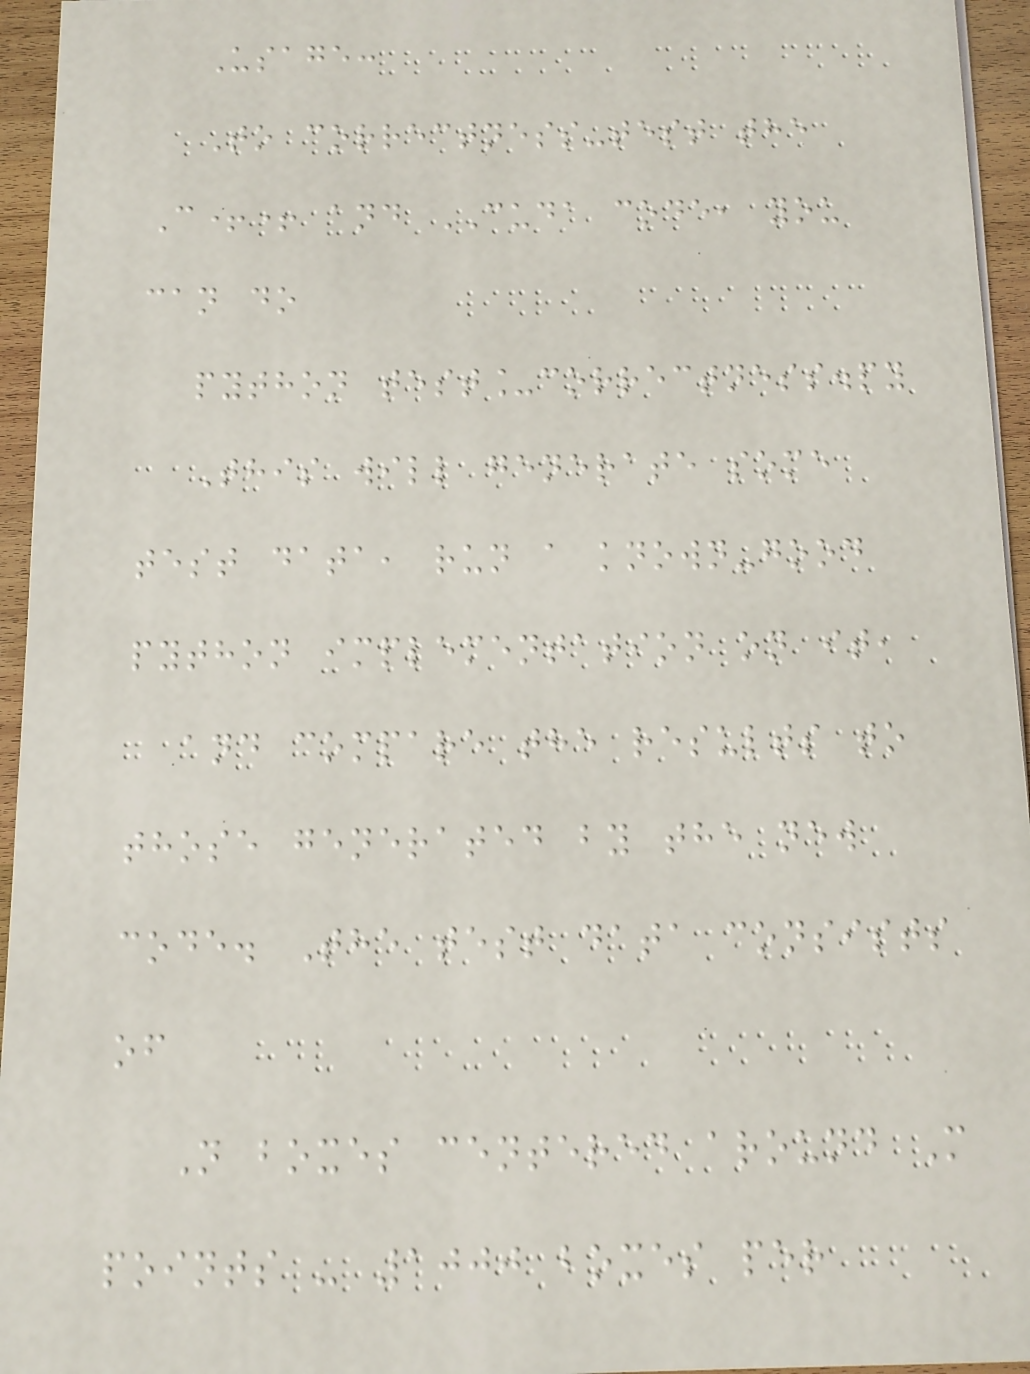Usage:
To correctness-test the
C++ and CUDA code, you
can do
python test_correctness.py
This will generate some
test data, run a known-good
python implementation on it,
and compare the results to
those generated by the new
code. The test data consists
of
N boxes centered around M
points - 1000 boxes per
